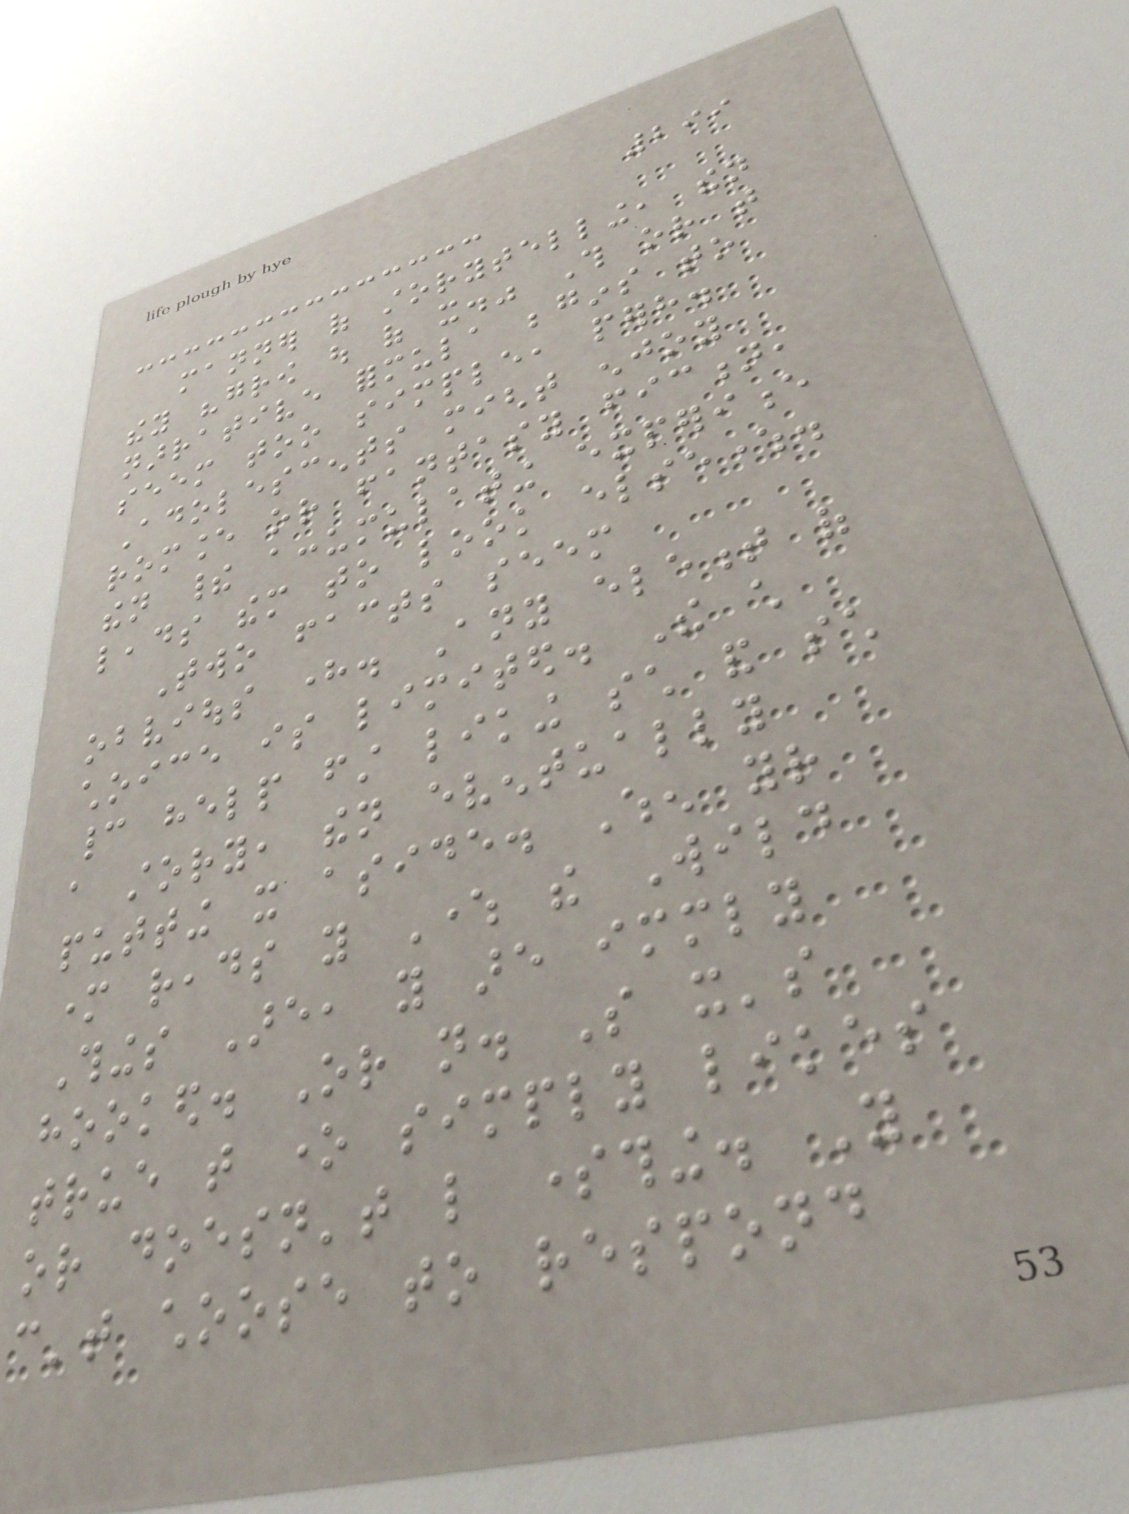299
manner of storytelling, then
they "grow out of it." This or that
narrative formula begins to
seem too simple, perhaps.
Adolescents might enjoy
romance or fantasy fiction,
then their accumulating experience
leads them to look elsewhere.
Two facts seem
obvious here. Any element of
choice is limited. The child
cannot help first liking such and such
a story, then eventually
putting it aside. When your
mother reads you Where the Wild
Things Are, you are immediately
hooked. Or not. So it's
true that one simply likes
or doesn't like something. You
can't choose to respond
